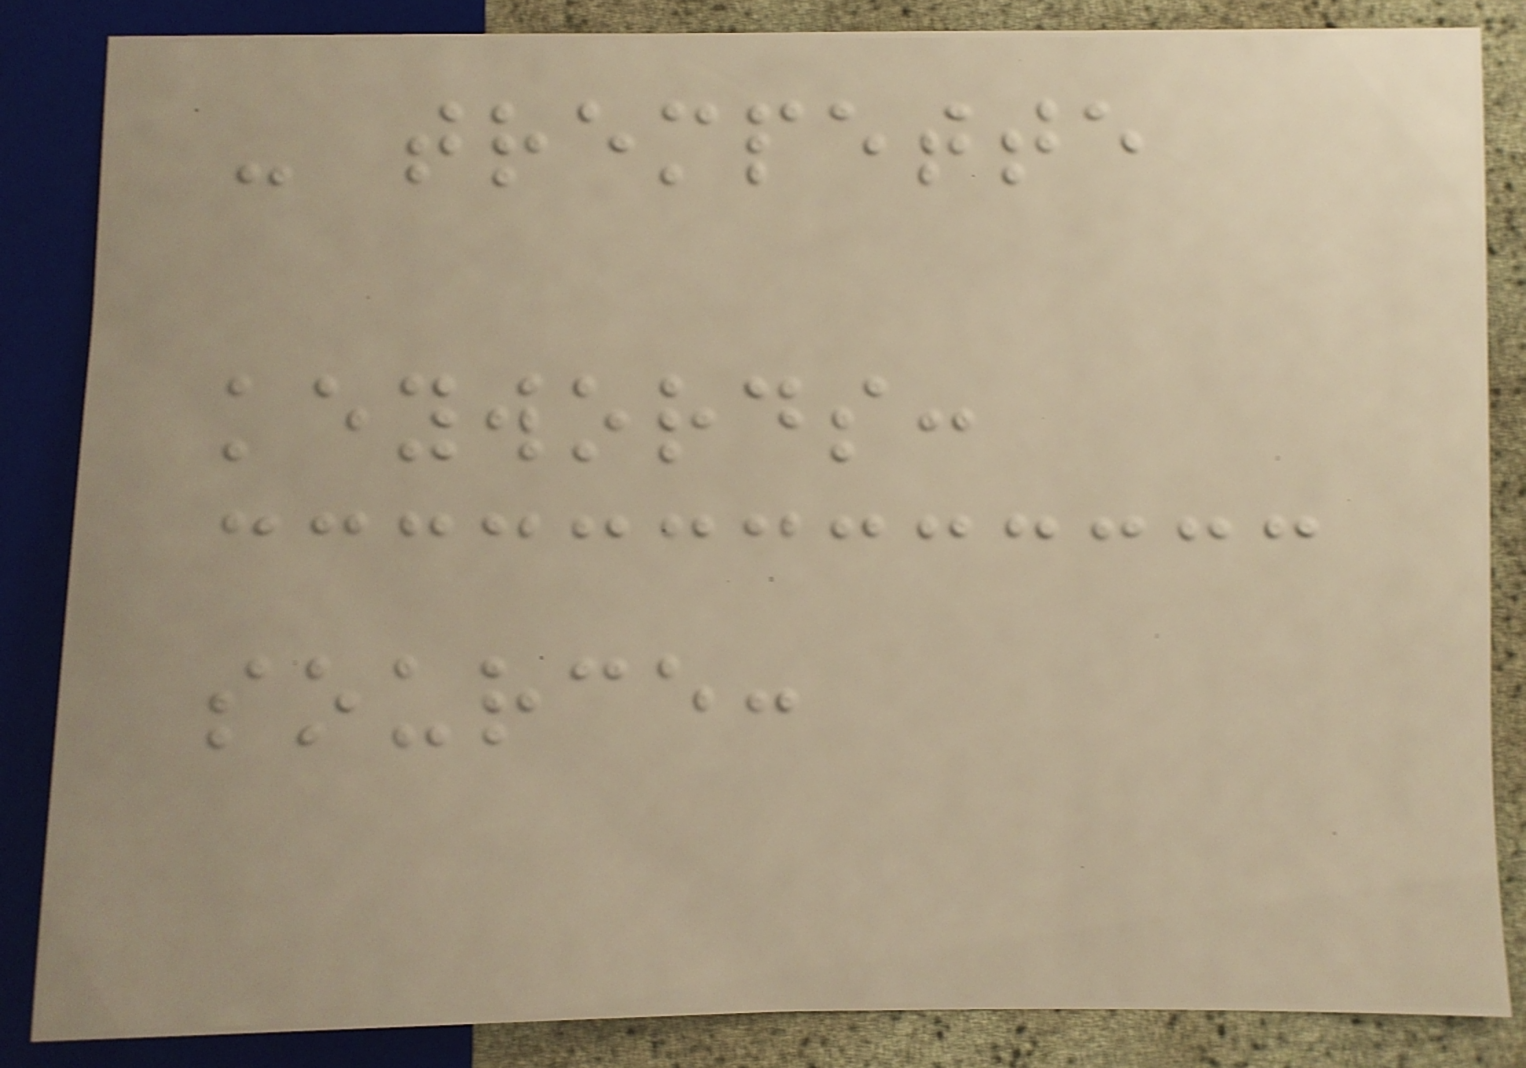- trempette
keywords:
source:
